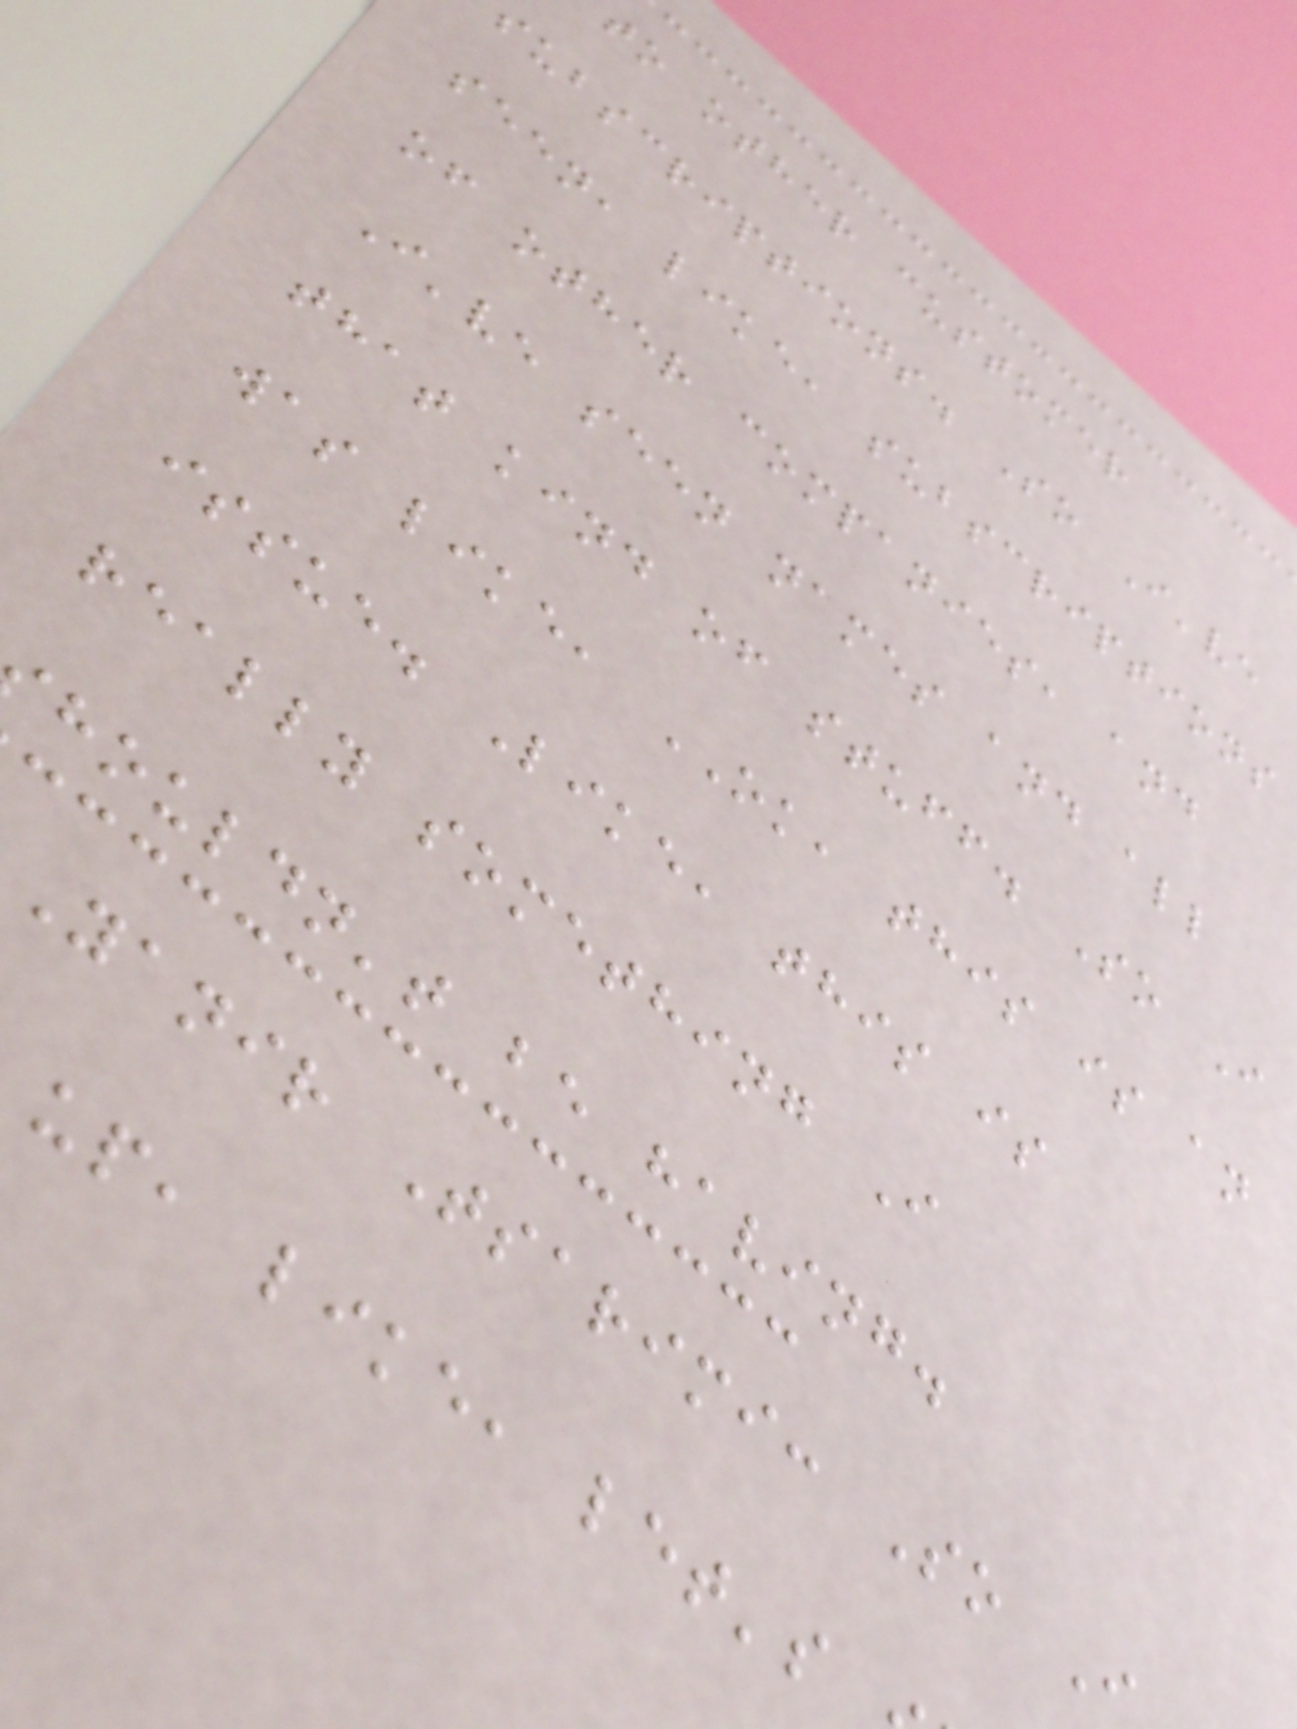to other customer
subscriptions. So I've
seen, like, subscriptions
of other companies, and
I've seen names and all
that kind of stuff. So I
was like, OK, this is an
issue. Like, this is
really something I
houldn't be having.
Yanir Tsarimi: So I
up, like, let's
